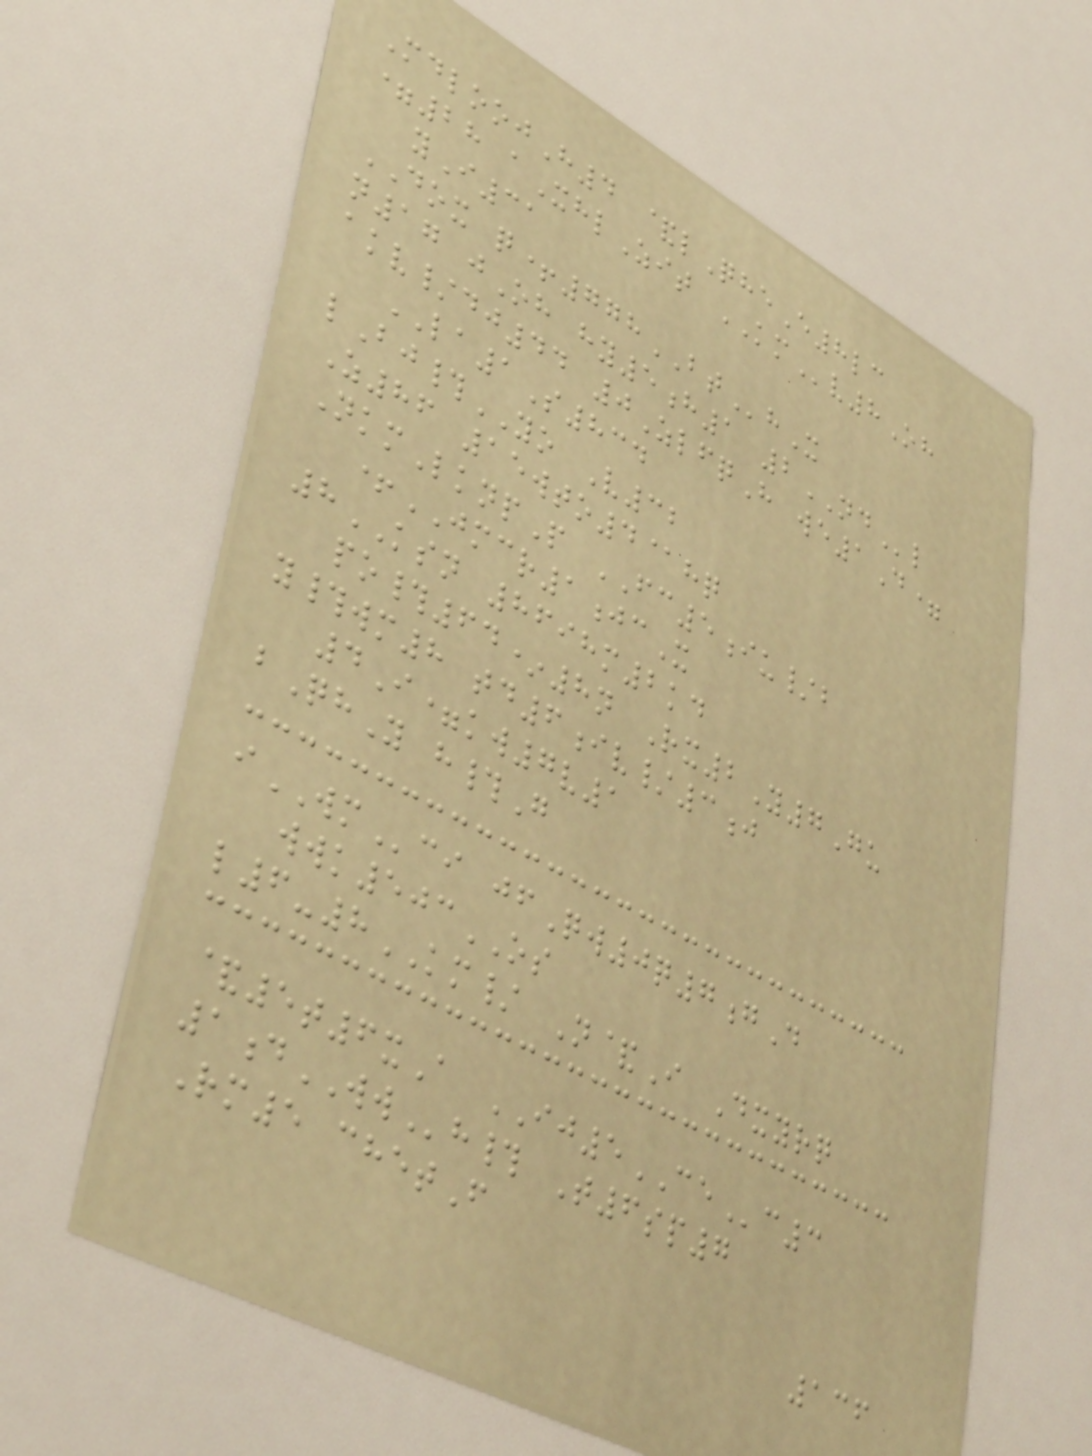MdloojH4 &lQheE8lc
=28 aXhlZit KMv8Oh
yI31
DOX q+778BThX
n17 jOh hy5h1 2NDl
akv/dj44 0ZlfqH we1D=
LA1S834
lBj#YO V32
Z86 15wto4@hq
NkmLknpP FC5iu/b
+JMCR1jcX
8KSN 8698m2kd
po#64*8n Rx2Y7Gu
y#wm8 td6iv/3j
4I=kw7v1
bQhY h#G
iWMci jfQw0q7gD
wwk503OS
l6-8KM/ N&I Dxyrq
&5t6xA IJ5CEc3
1dWWh# T6sp7
Rm5 chetF
136
